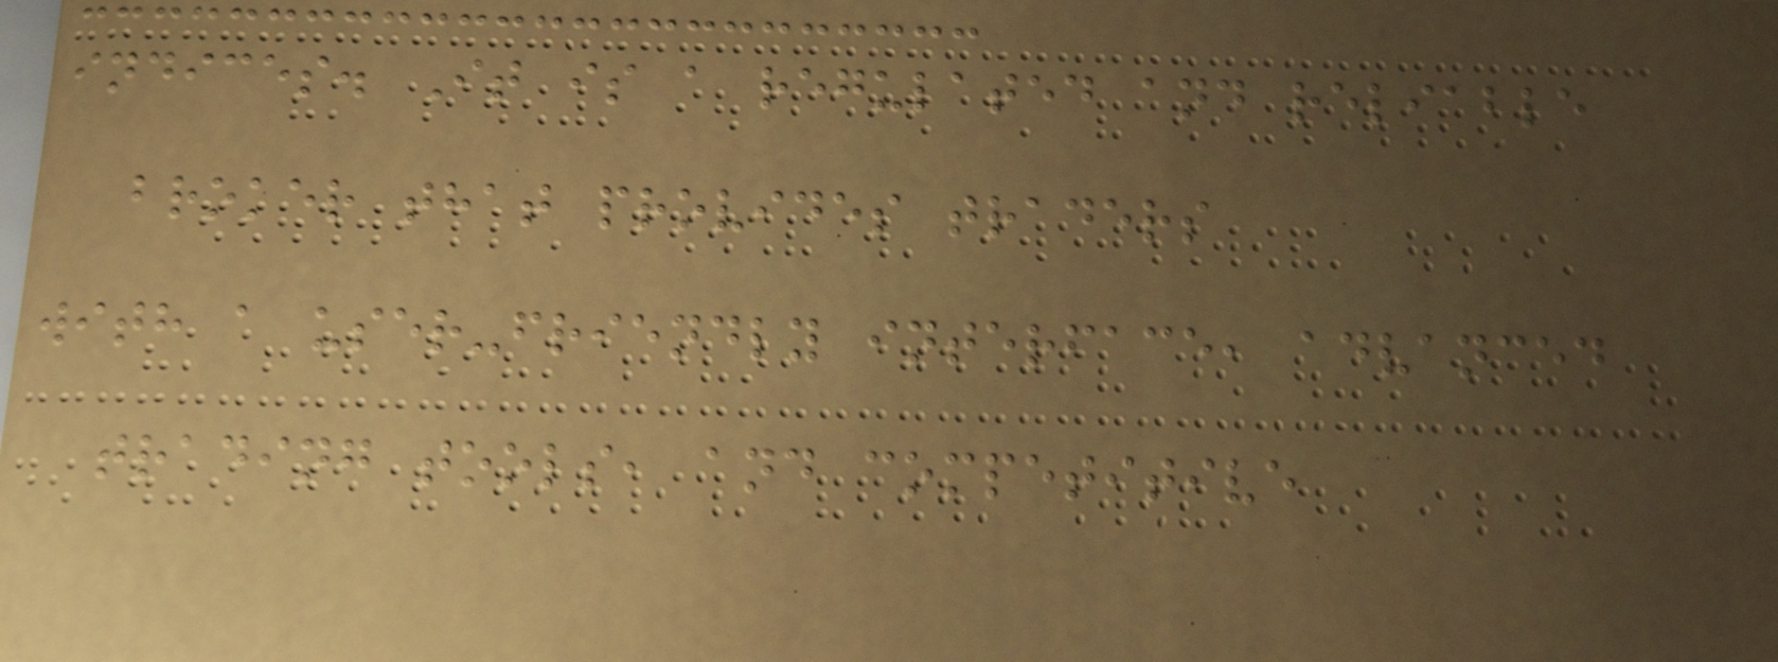indices. It is a regulated and reliable
broker that provides traders
with a user-friendly interface, advanced
trading tools, and competitive
